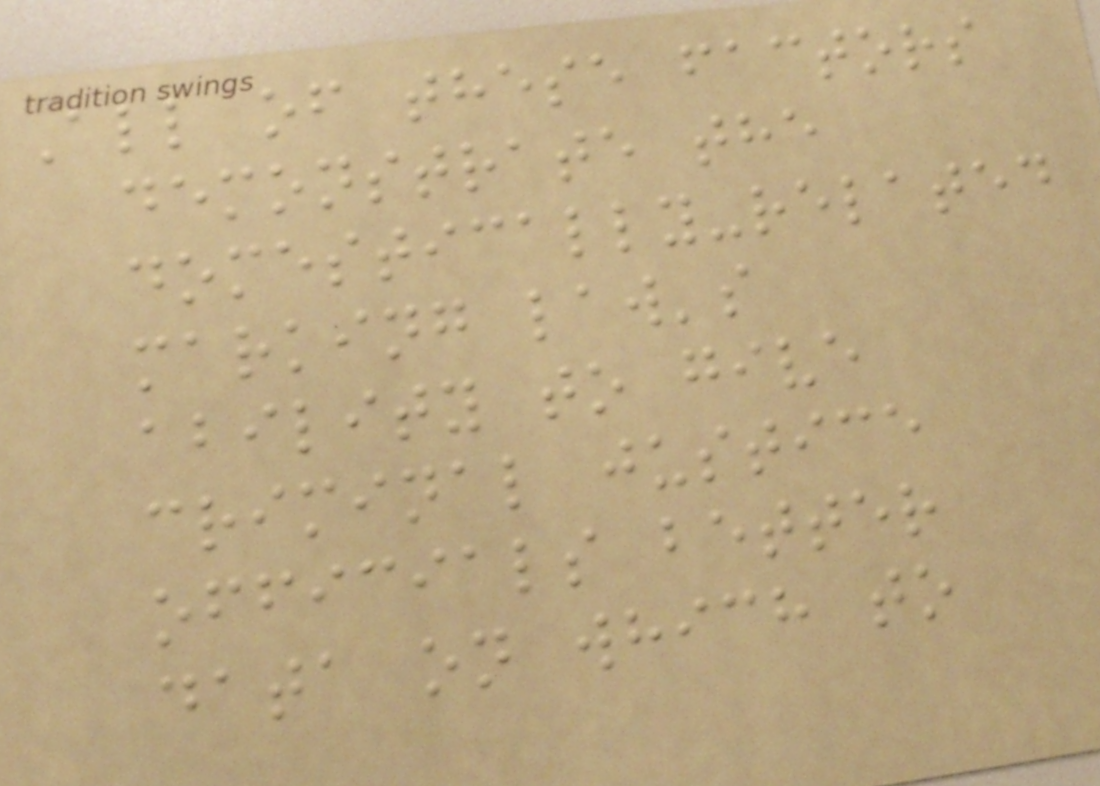All of these factors
demonstrate the
domestically-related
marking law's
ability to give
criminal justice
officials better
data on which to
